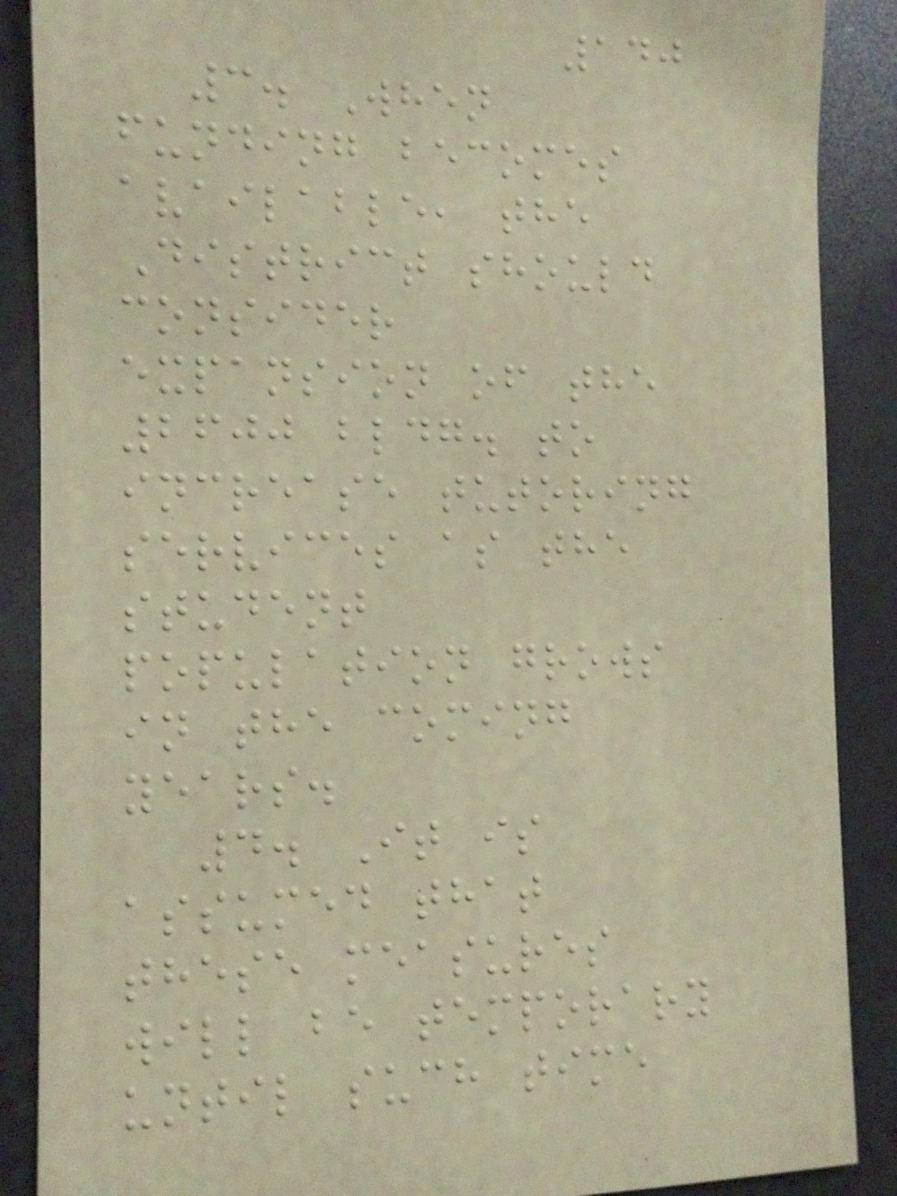140
3. When
funding becomes
available, the
District should
consider
expansion of the
2600 bldg. to
increase tutoring
services as the
student
population grows
in the coming
years.
4. It is
assumed that
these measures
will be temporary
until such time
